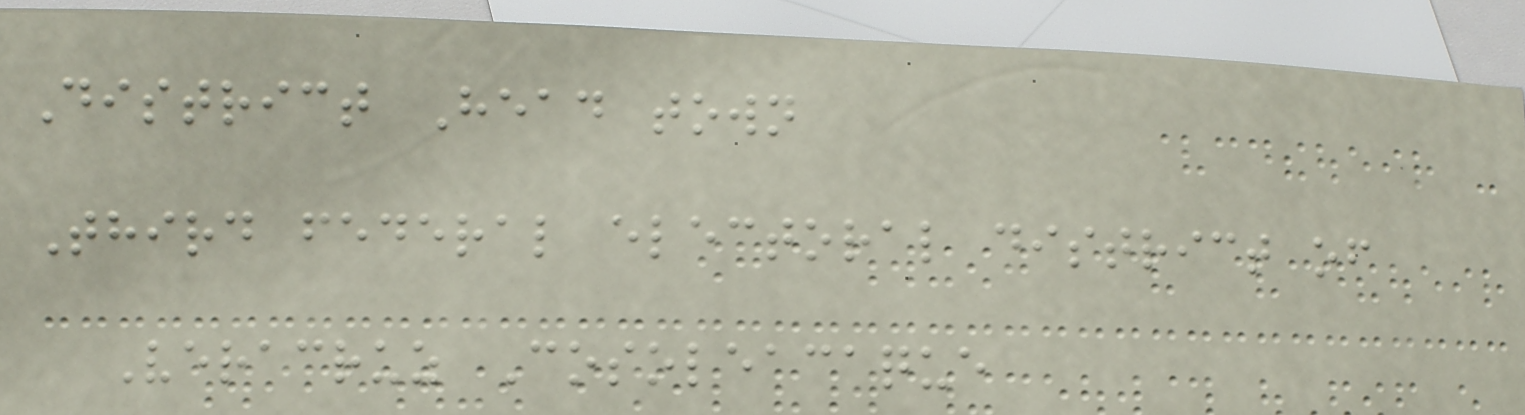District Head town
Third federal electoral district of
Veracruz Cosoleacaque
